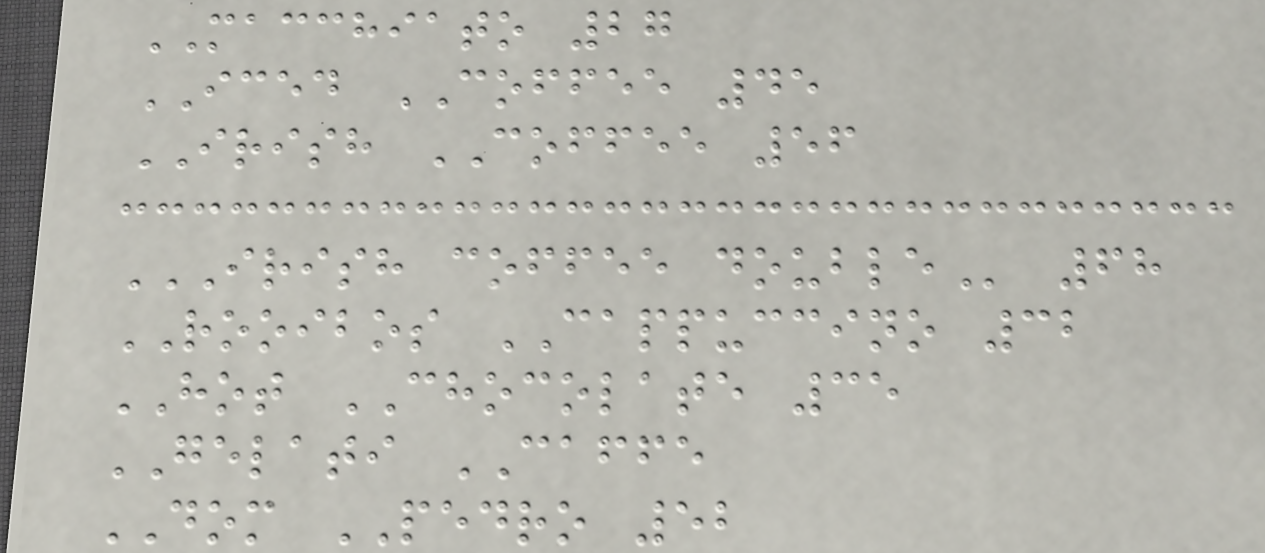MACCHIATO 27
ICED COFFEE 45
IRISH COFFEE 56
IRISH COFFEE DOUBLE 68
ROOIBOS CAPPUCCINO 32
HOT CHOCOLATE 35
GELATI CAFFE
DOM PEDRO 52
